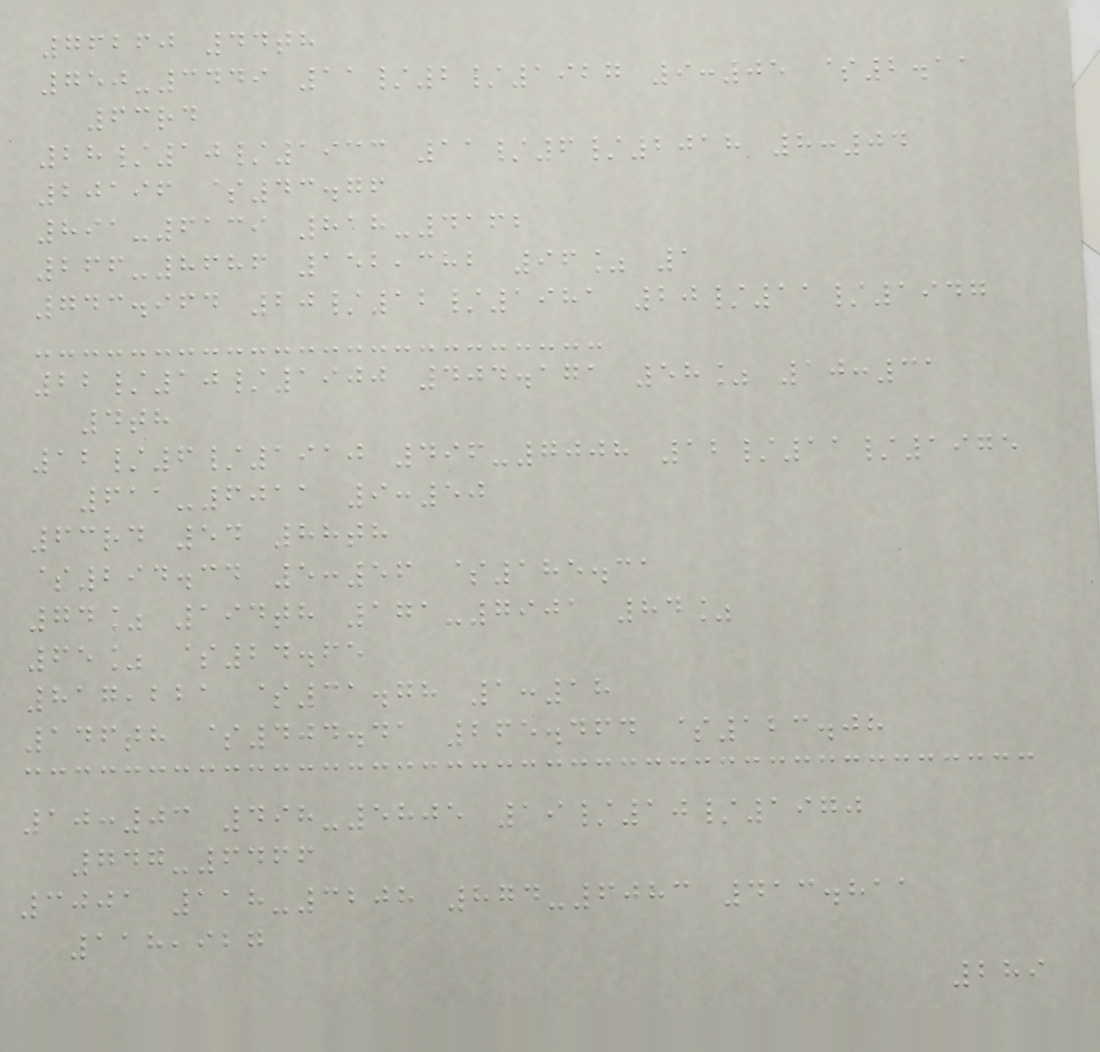76260 44th
750-3449 11/2/1927 9:05 $2.11
63rd
28/10/1933 11/6/2018 8:04
20196 $43.76
891-6139 818-4162
266-8686 152,382 96% 1
743.964 20/12/1981 20/11/1947
22/10/1900 404.171 58% 10:31
4th
12/6/1910 496-7008 12/11/1975
611-6011 9:50
63rd 54 88th
$294.34 5:56 $185.31
74% 194th 171-7901 84%
65% $24.65
817,221 $31.78 1:18
146th $404.41 265.464 $123.08
10:03 498-5805 19/10/1970
747-6466
3001 118-3208 874-6083 413.811
118,927
289
